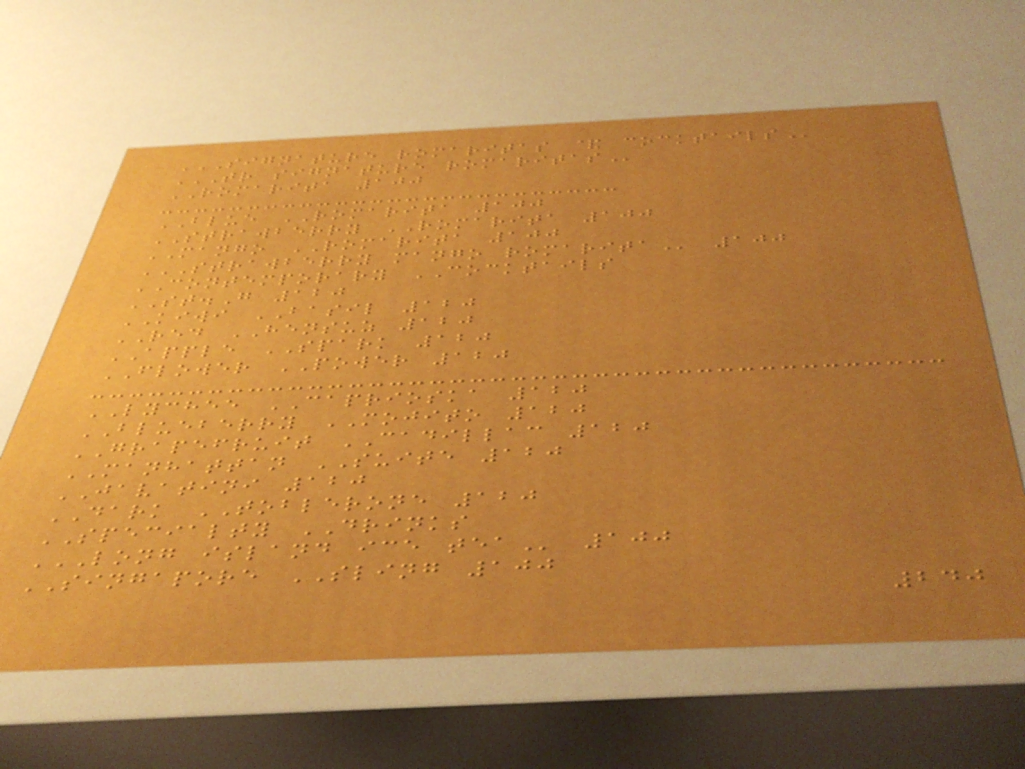SIGNATURE ROMARITAS & COCKTAILS
TR SIGNATURE ROMARITAS
ROMARITA 100
BLUE ROMARITA 100
STRAWBERRY ROMARITA 100
MANGO ROMARITA 100
STRAWBERRY MANGO ROMARITA 100
CONTEMPORARY COCKTAILS
ST.G 120
KIWI BASIL 120
RED HENSUZ 120
APPLE SPARK 120
FLOWER POWER 120
LYCHEE CAPRIOSKA 120
BLUEBERRY MOJITO 120
GRAPEFRUIT CADILLAC 120
MANHATTAN SUITE 120
JAVATINI 120
DARK TOBLERONE 120
SPECIALTY DRINKS
LONG ISLAND ICE TEA 100
SINGAPORE SLING 100
240
